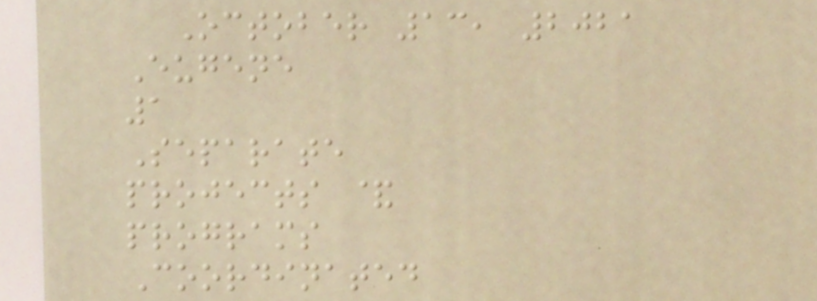October 13, 2021
Eugene
1
Separate
projects &
programs
Coordinated
